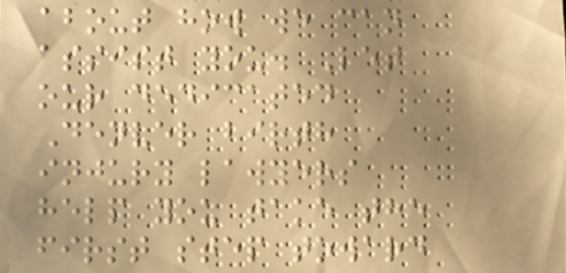about how we can
assist you. Let
our dedicated
Denver birth
injury lawyers
help you take the
first step toward
